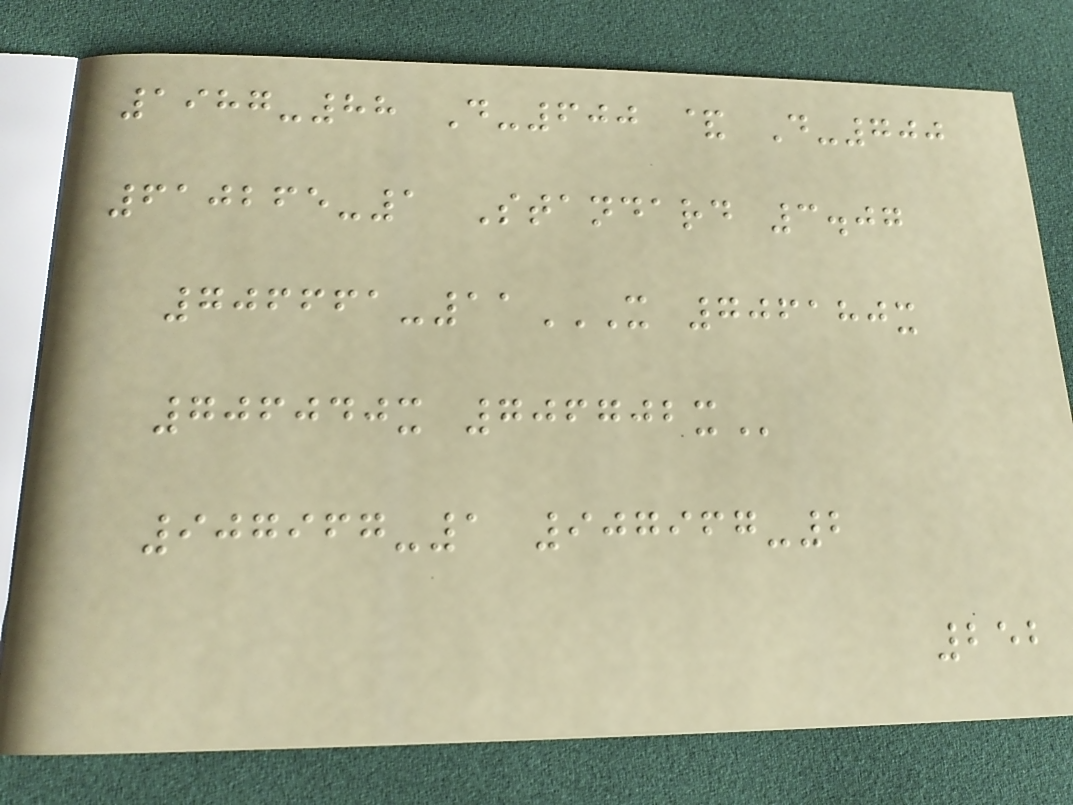1987-88 D-600 & D-700
610265-1 Standard 3.07
706661-11X 706180X
706040X 706702X
907967-1 907967-2
252
